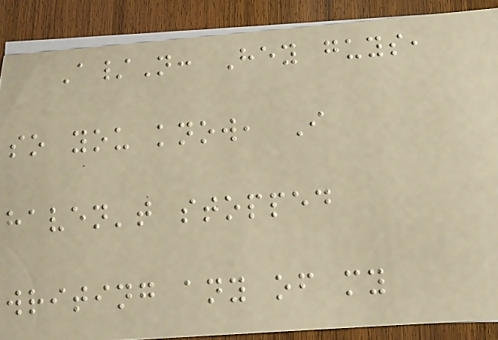A/N: Hey guys,
so you know, I
haven't stopped
writing any of my
